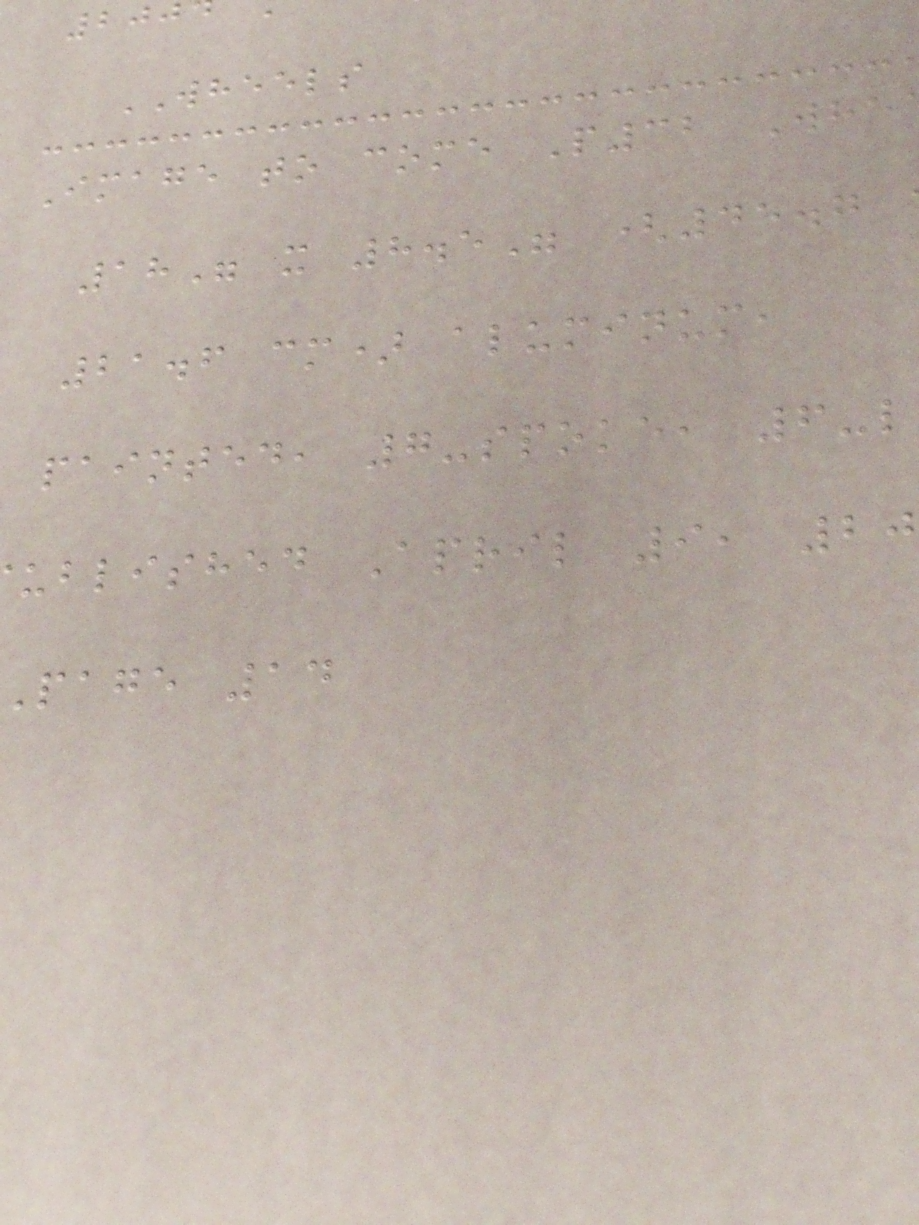WHEELS
Image to come P32 Whe
18" x 8.5" (45.7
21.6 cm) aluminum,
painted, 7-spoke, 6-l
ublished April 9, 20
page 14
